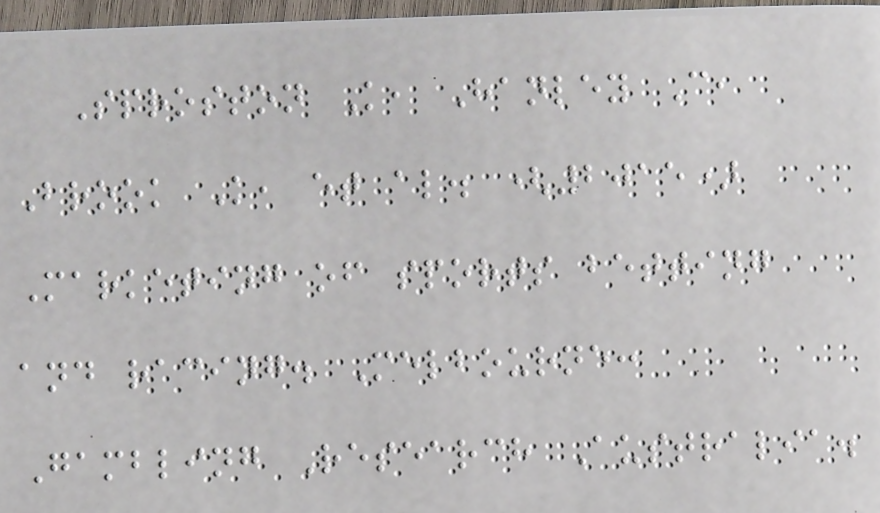Sproston K, Hanley C,
Brook K, et al. (2015)
Marketing of sports betting
and racing. Melbourne:
Gambling Research Australia.
